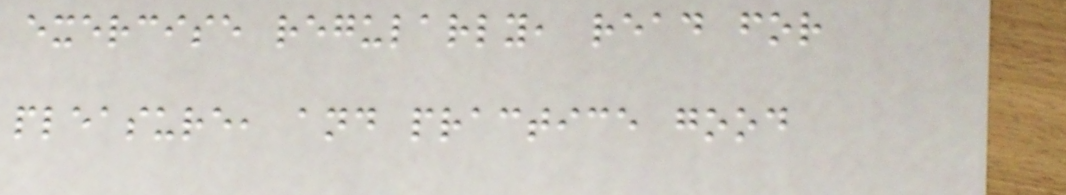exercise regularly, read for
pleasure, and practice good
